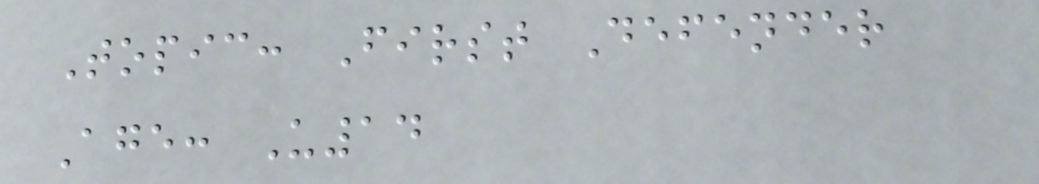Topic: First Defender
Age: U14
